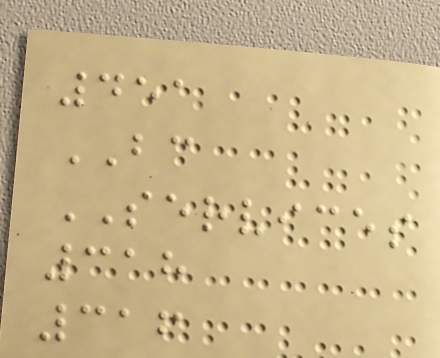451
BC
SERVICES
318
316
